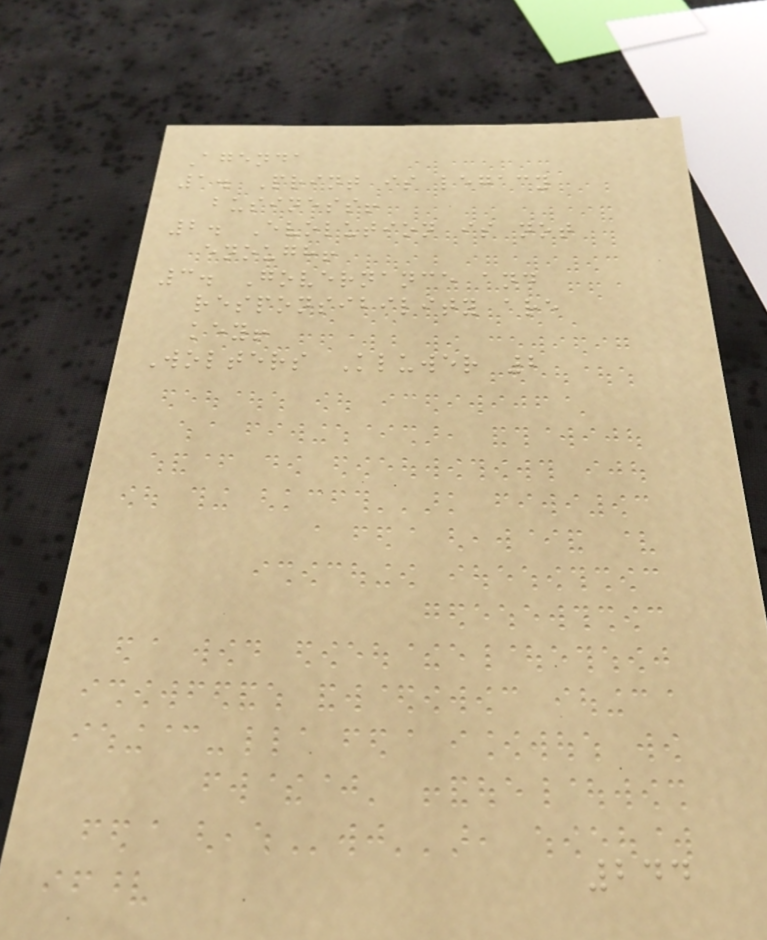Agenda
1. Print is legacy
business!
2. Evolution is not
enough!
3. Governance and
responsibility are
key!
Wolters Kluwer 2
244
